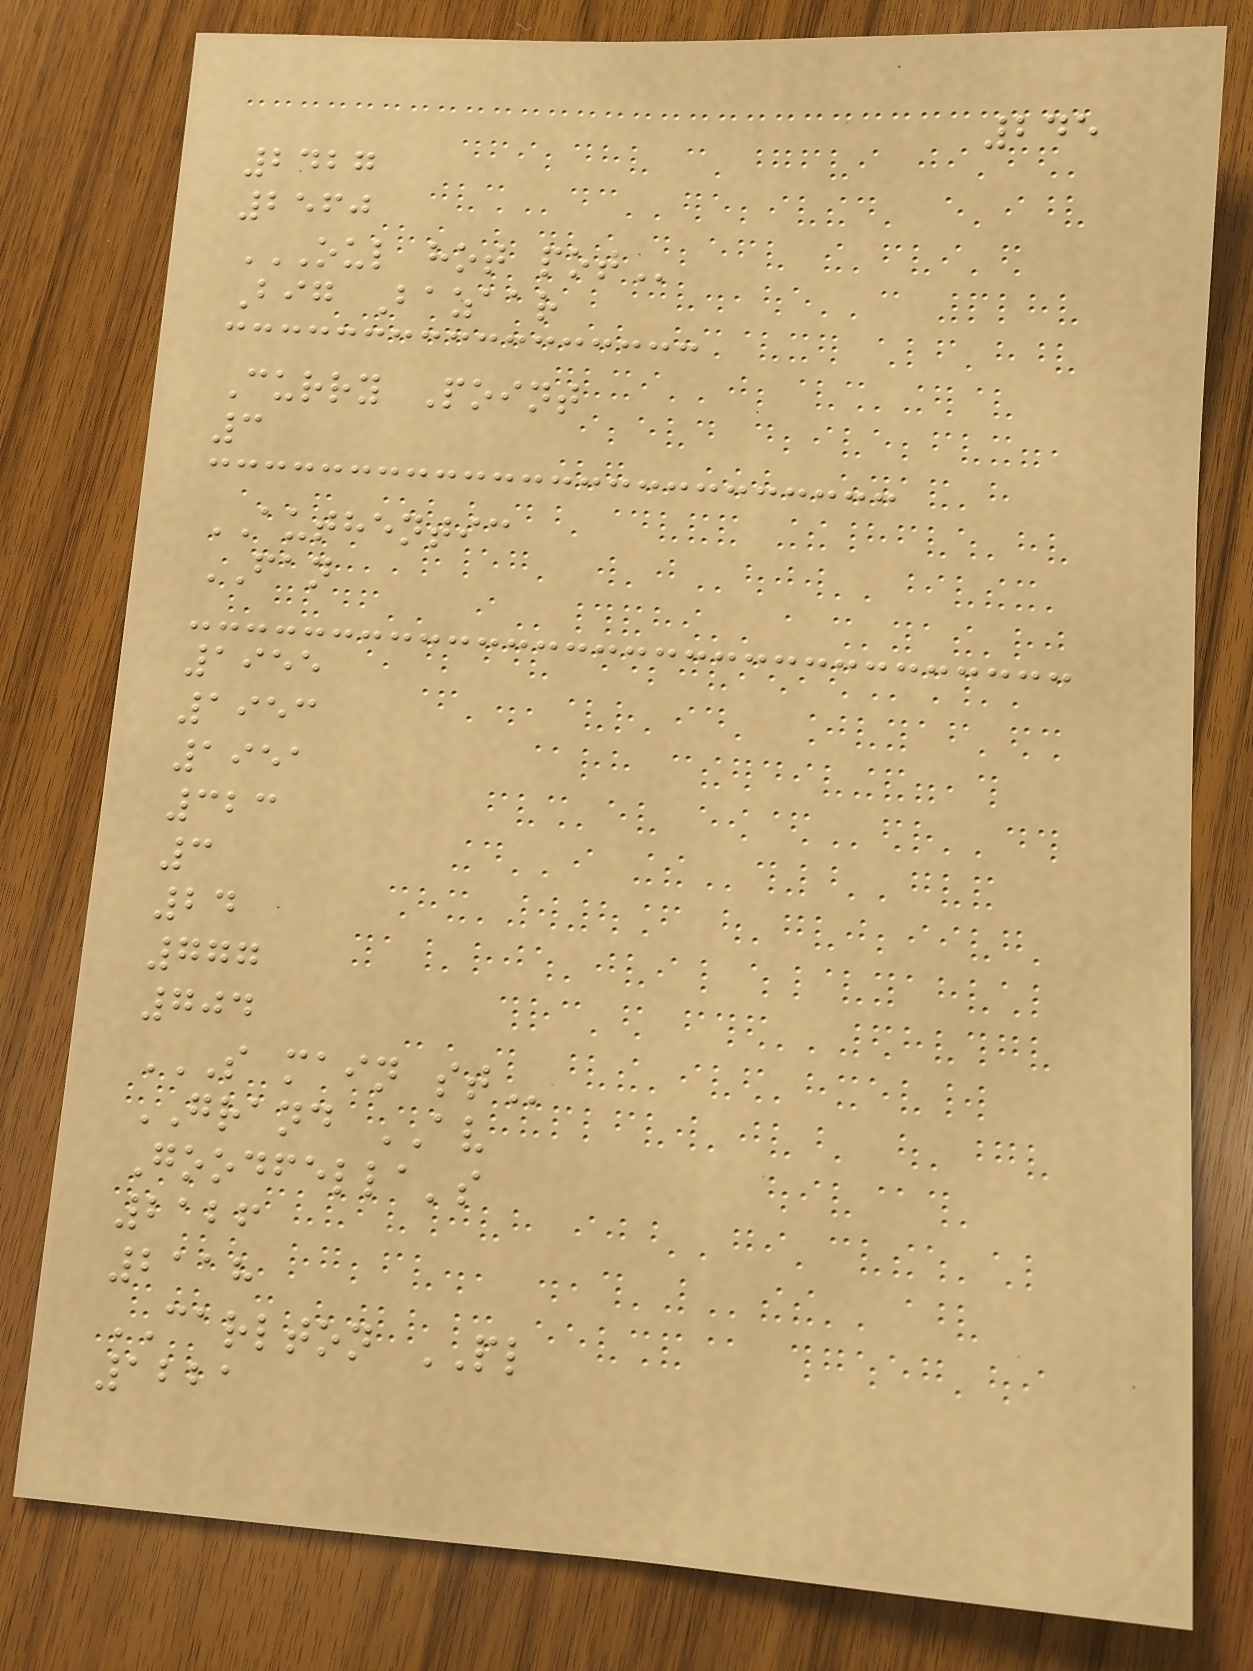245
2427
2560
OUL HOT POT
Big Bazaar
Curry Point
3
AUTHENTIC
FAN
1955
1953
1951
323
3
24
777
704
S MAIN ST
GRAND AV
Goodfella's
2126
2118
CARLTON PL
1221
